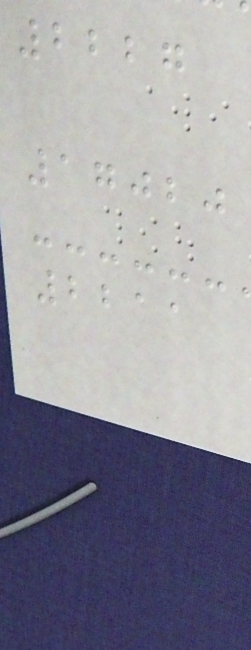2227
17020
2211
